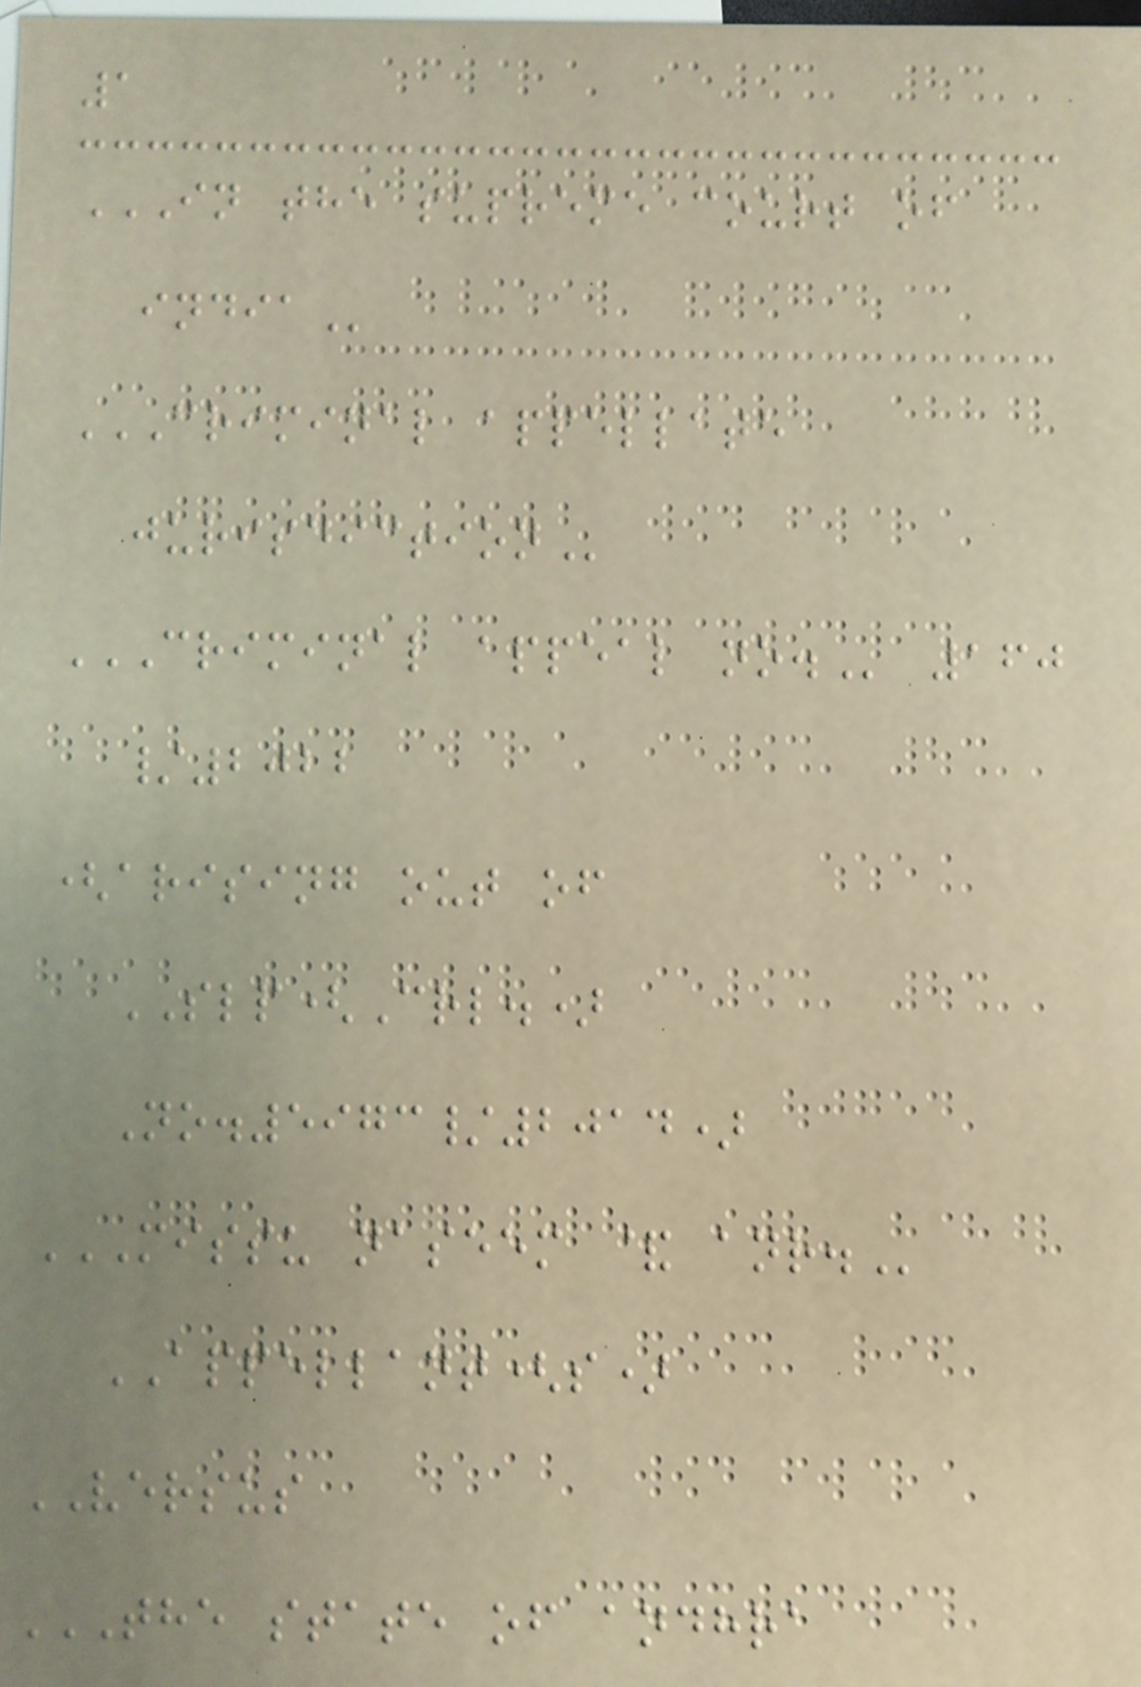1
IN THE SUPREME COURT OF
INDIA
CRIMINAL APPELLATE
JURISDICTION
CRIMINAL APPEAL NO. 160
/2022
(arising out of
SLP(Crl.)
No.5973/2014)
MISSU NASEEM & ANR.
APPELLANT(s)
VERSUS
THE STATE OF ANDHRA
